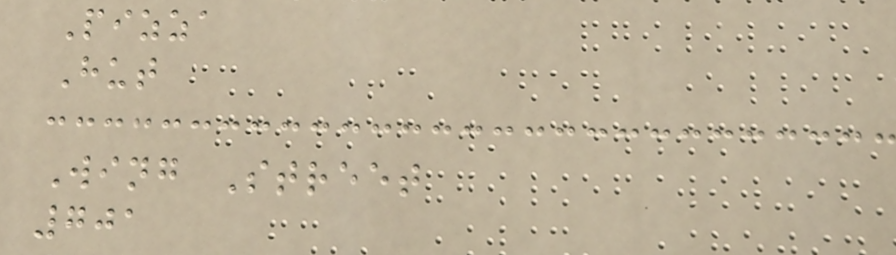Pizza
Hut
Wing Street
701
